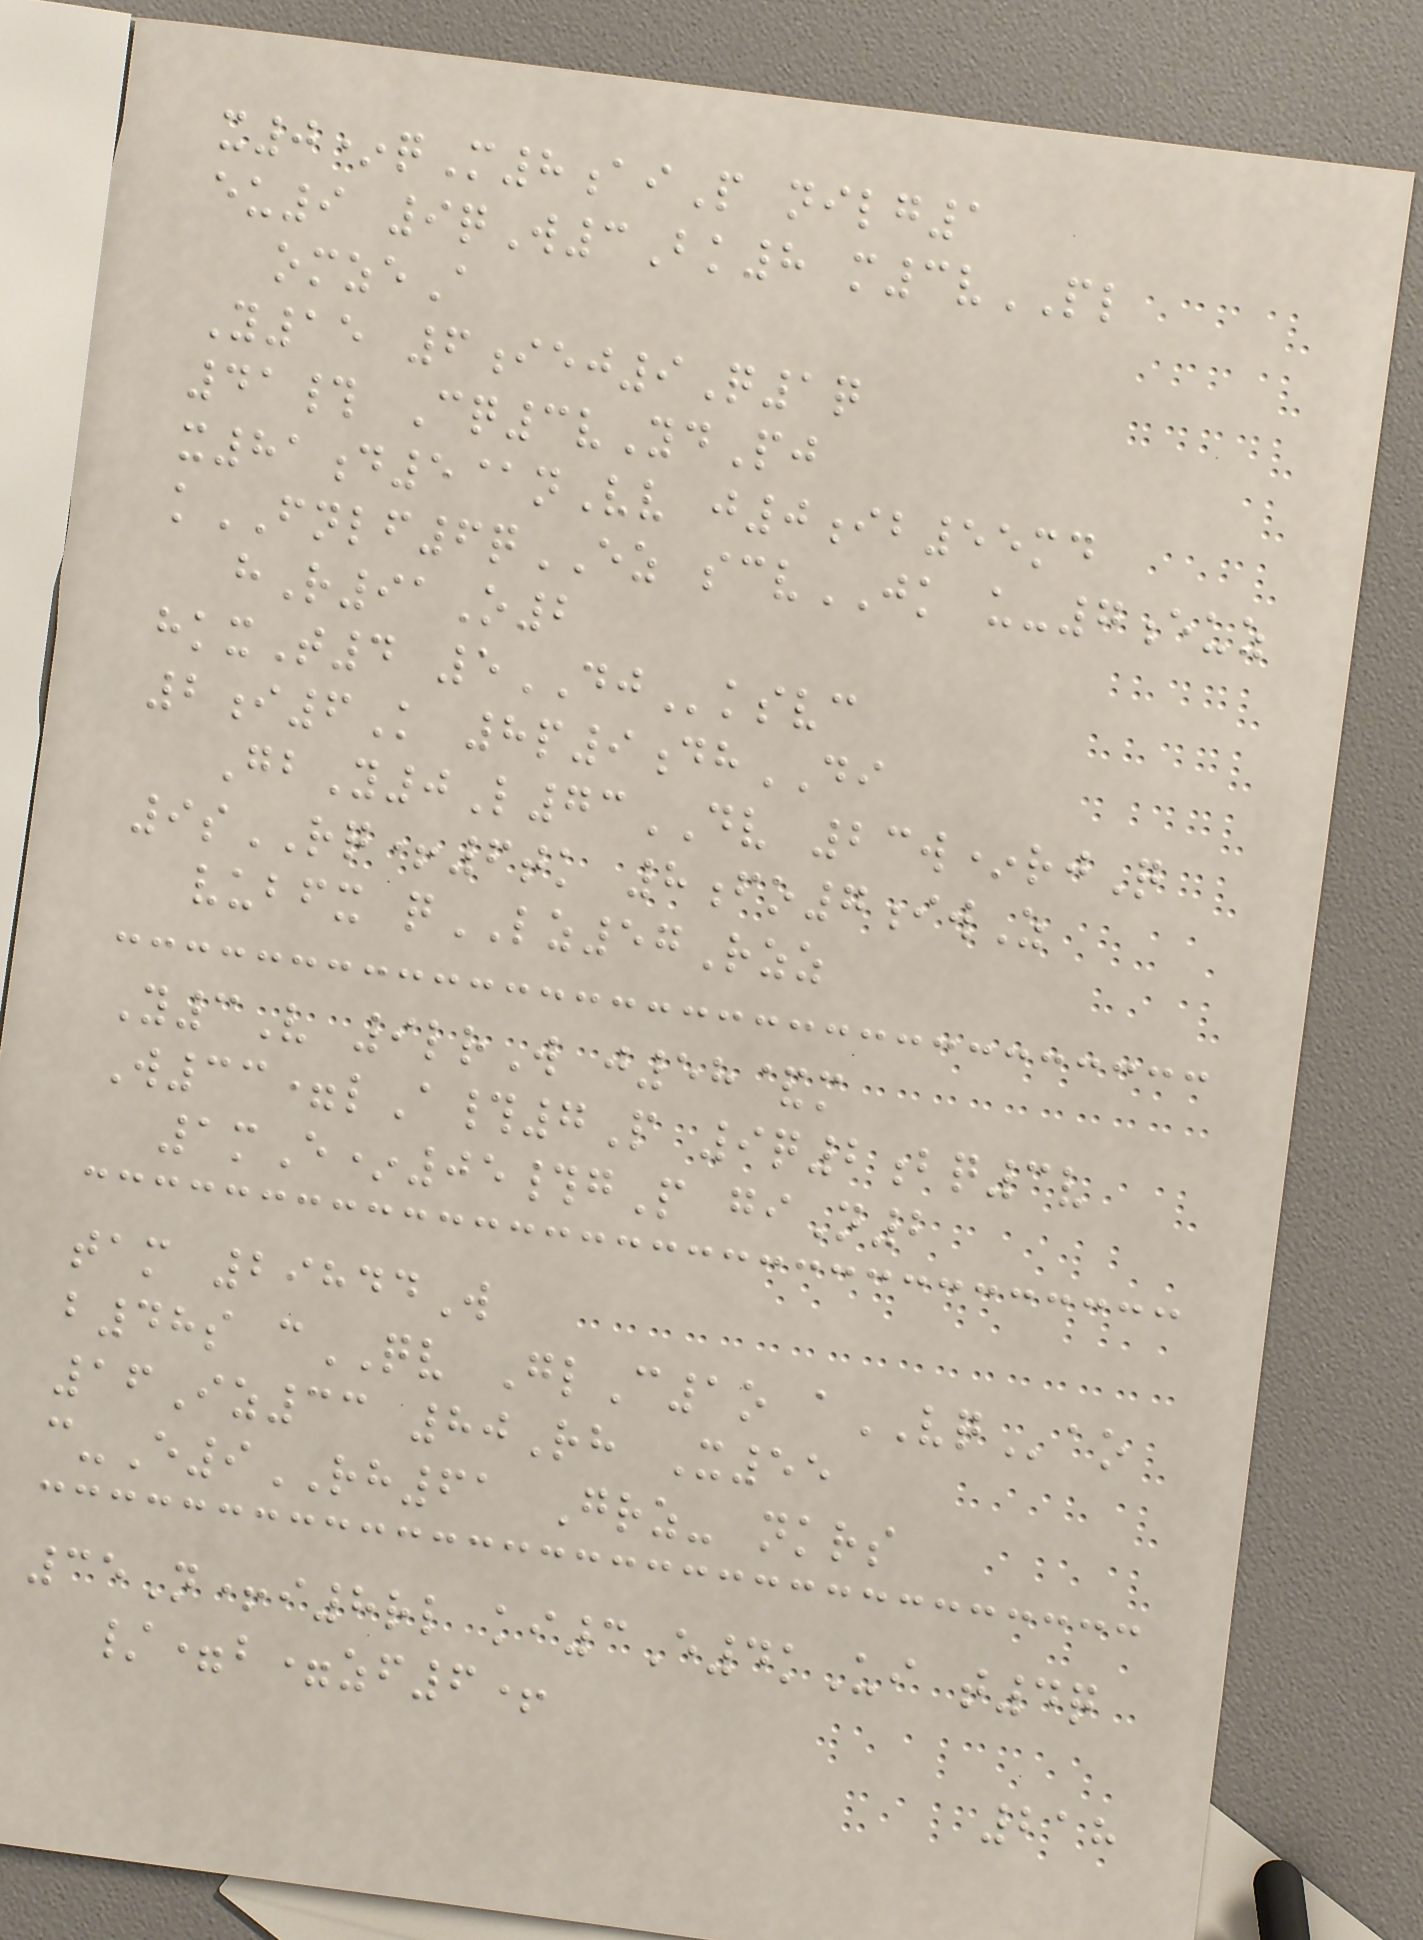x0*qM8aiP nilg1
eu9 9qW3Bk8 m3vPL
omzeA
Y15 6iej9Q1q
41# Cq3vYdPj
x81d5@nVv j0ib55md
kFNLF6qEZ scvJK u-7euz
hR91O2
hkxT4 5DJksvc
2i6K 8p9dhDI
GbY0L73DV 23w*rjQ
9sRQ+6tk 8fo7iwZ
vubfx qLZ57Rzz
Y3V 9lrW j58&m
W33=lA#7P 9q2bq3v
1mE*05#gP giN2
tam 29844W
b48s cQV GlC1o aVQao
16Iz33 80Rh X55
c-E9RH61 Grz- nkrs
35N+i8rl ki3E4kUi t4q
/=b=zf6+
218
